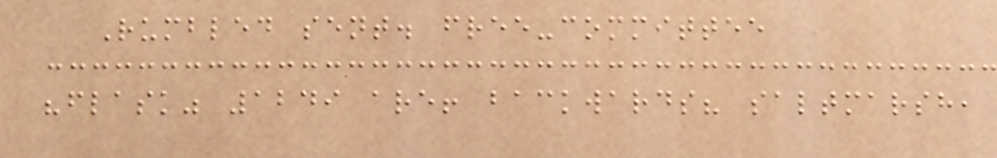Rumbled sent. free-committee
"flask" 1249 are! backwards? saltmarsh,
